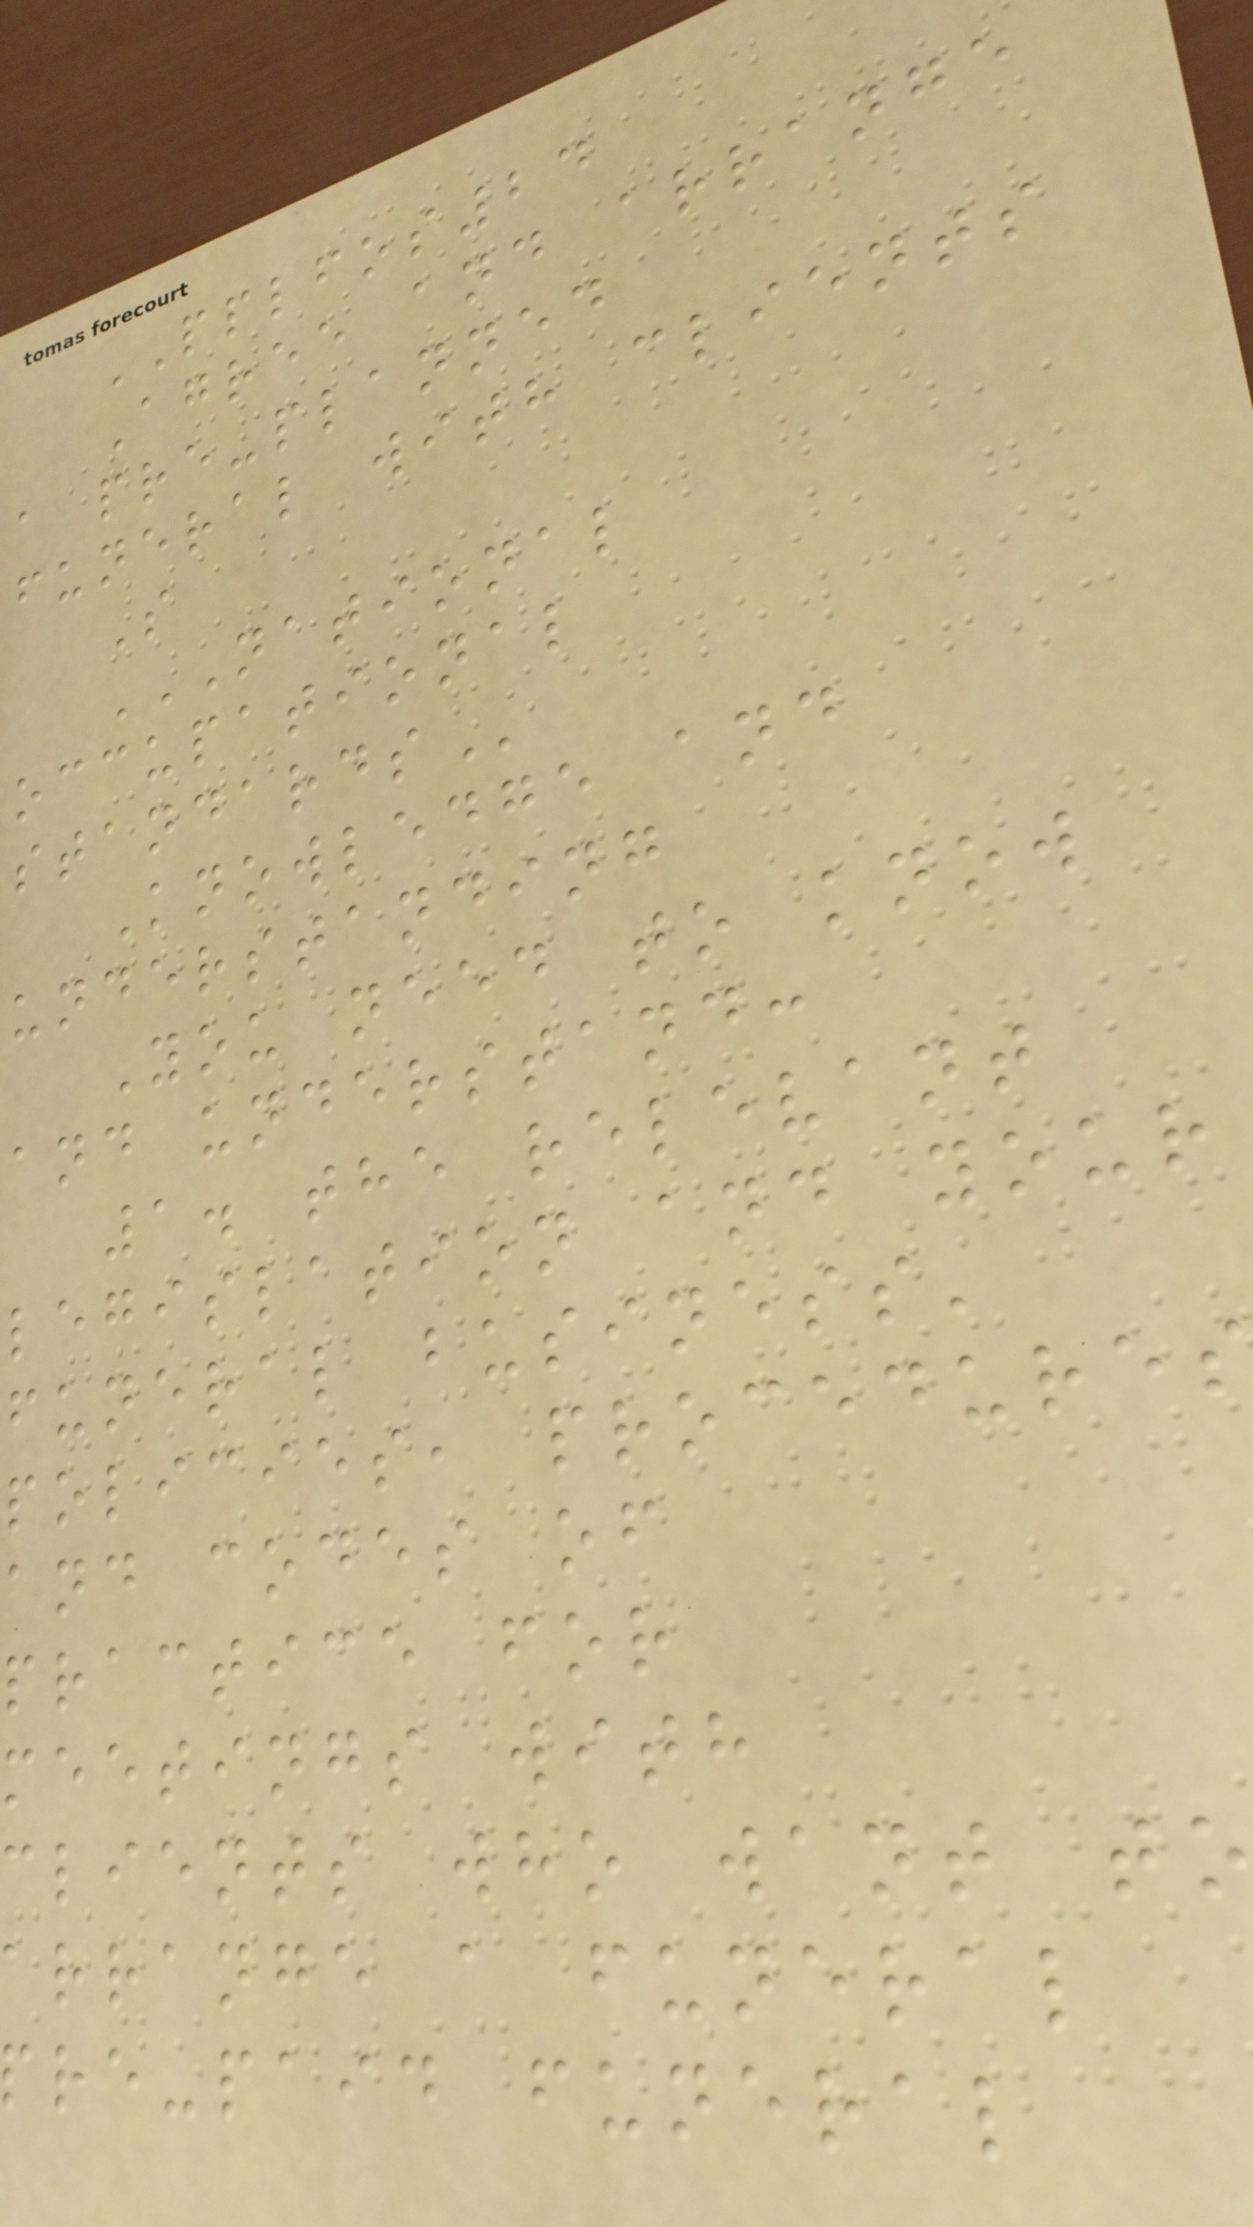PPLFOS24
Agree and arrange
a pre-planned
funeral with clients
S
NATIONAL
occupational
Knowledge and
understanding
You need to know
and understand:
1. the relevant
legislation and your
funeral business'
policies, procedure
and codes of
practice for
meetings with
clients who want t
arrange a funeral
pre-paid funeral
